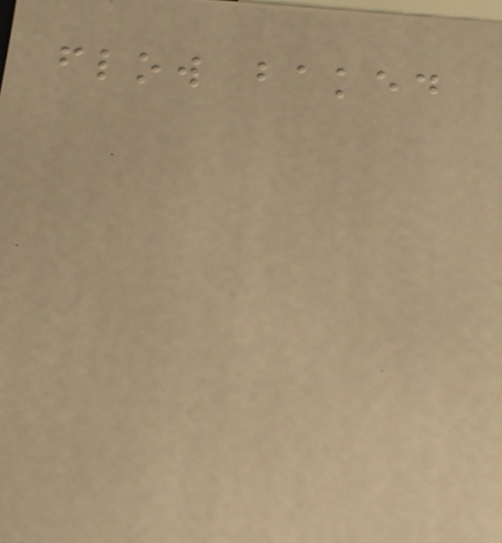flow baked
